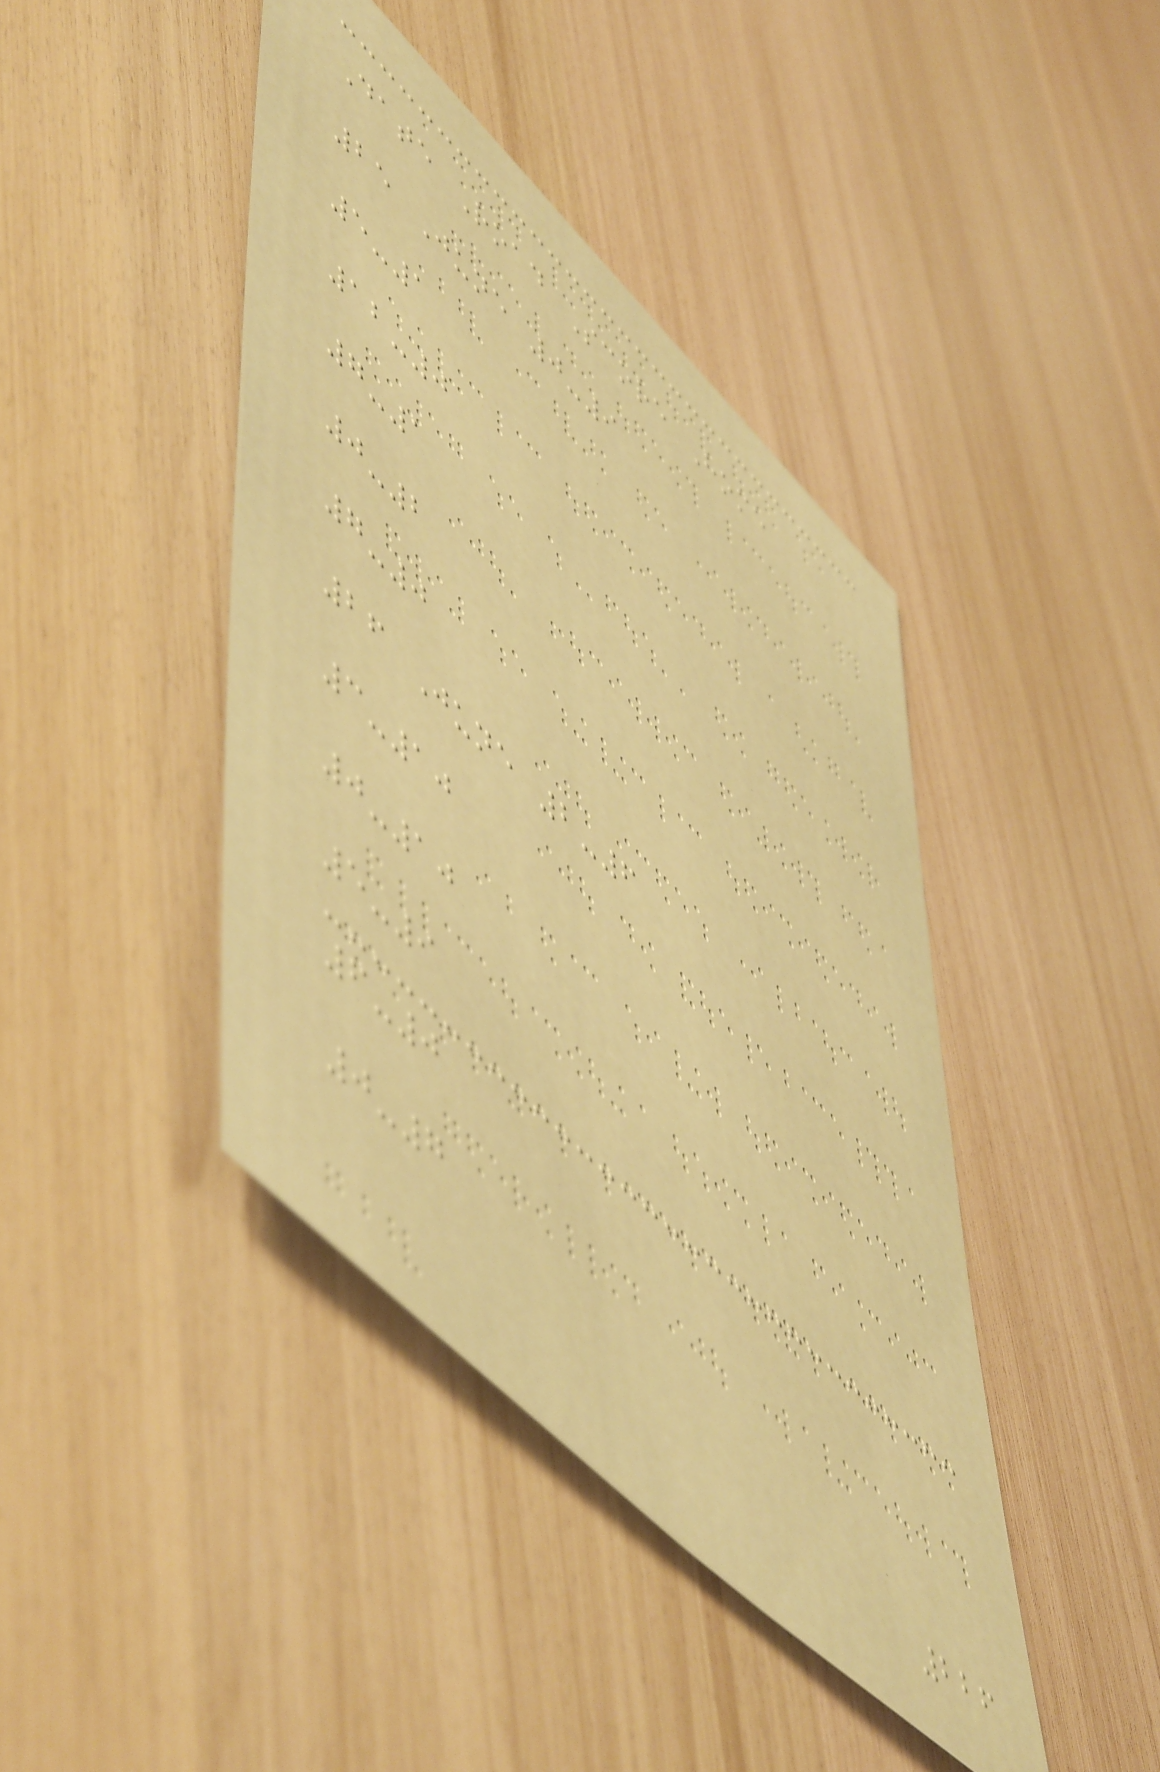Date Road Score Home
25 June 0-9
5-1
12-0
7-1
0-2
7-0
26 June 2-6
3-10
0-10
5-9
6-0
0-7
226
